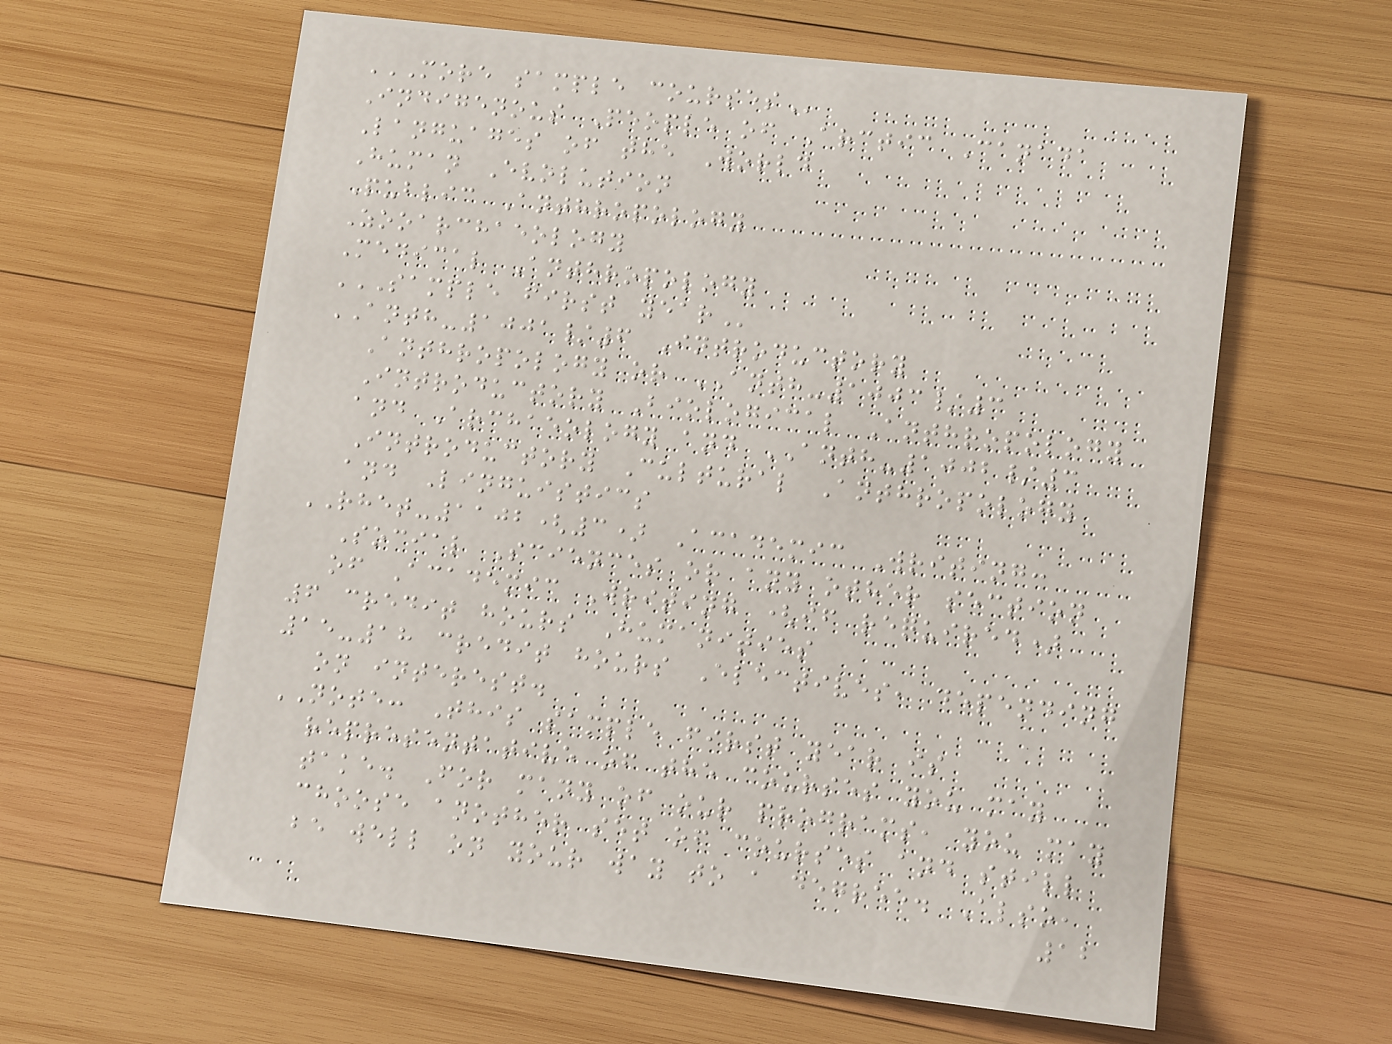MORE SAMPLE COURSES
Indigenous People of Arctic Canada
Languages of the World
Human Evolution
Public Anthropology
Zooarchaeology
Medical Anthropology
SAMPLE FIRST YEAR
ANTH-1001/6 Introductory
Anthropology or ANTH-1003/3
Introductory Biological Anthropology
and Archaeology and ANTH-1002/3
Introductory Cultural Anthropology
and Linguistics
RHET-1102(3) Academic Writing:
Social Sciences or any other section
of Academic Writing (if required)
6 credit hours Humanities
15-18 credit hours Electives, depending
on interest.
NOTE: This sample first year is
representative of the courses you may
take. For many of our programs, you may
choose another set of courses and still
be well on your way to a degree. Also,
12
